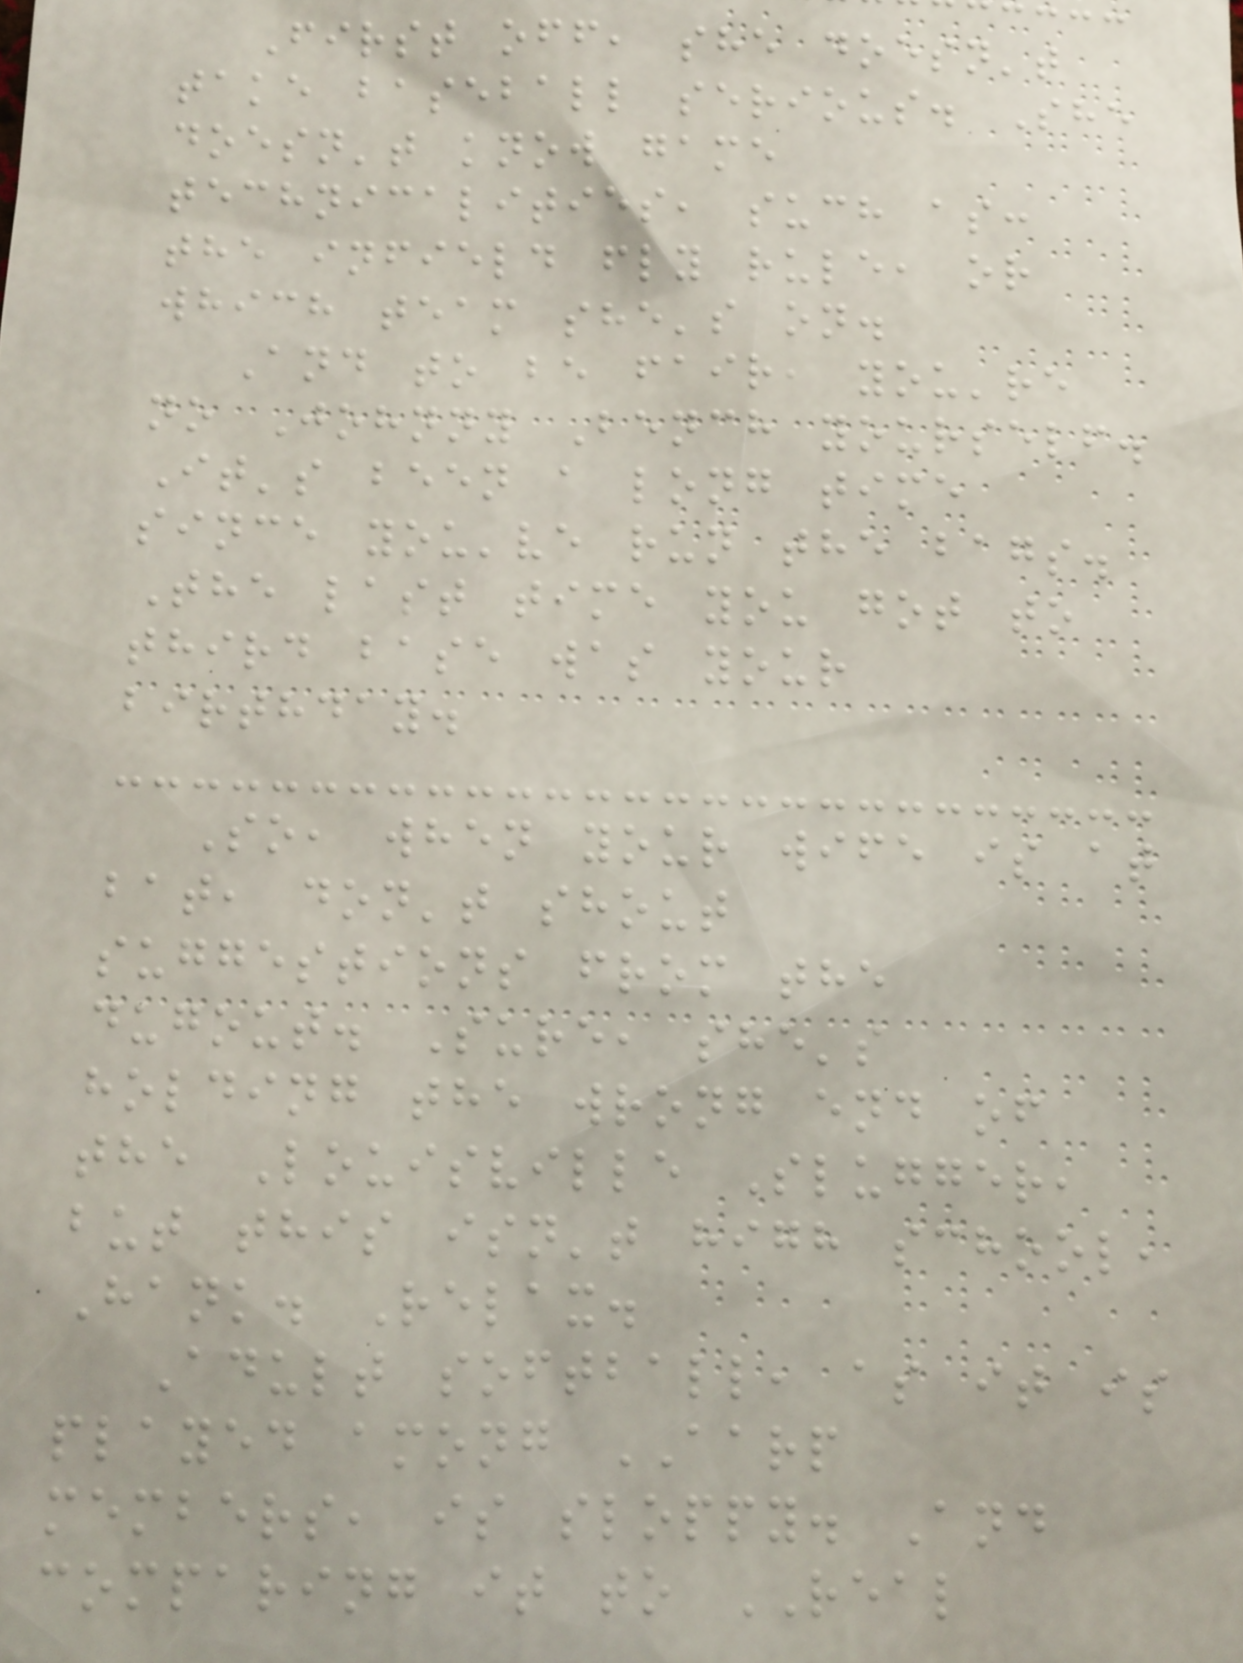First off, she doesn't
take baseball serious. She
doesn't know game
technicalities, such as:
the infield fly rule, or
which team she's on.
And to be fair, you're
no Johnny Bench yourself.
It's been a long time
since you've run the bags.
The last time you got to
third base was your
birthday.
So, when your wife is at
bat, don't shout
suggestions from the
dugout. Sure, she's
holding the wrong end of
the Louisville Slugger,
but this isn't high school,
Hank. Relax.
Adult softball, as it is
played among AARP
members, is sloppy. And
comparing it to REAL
